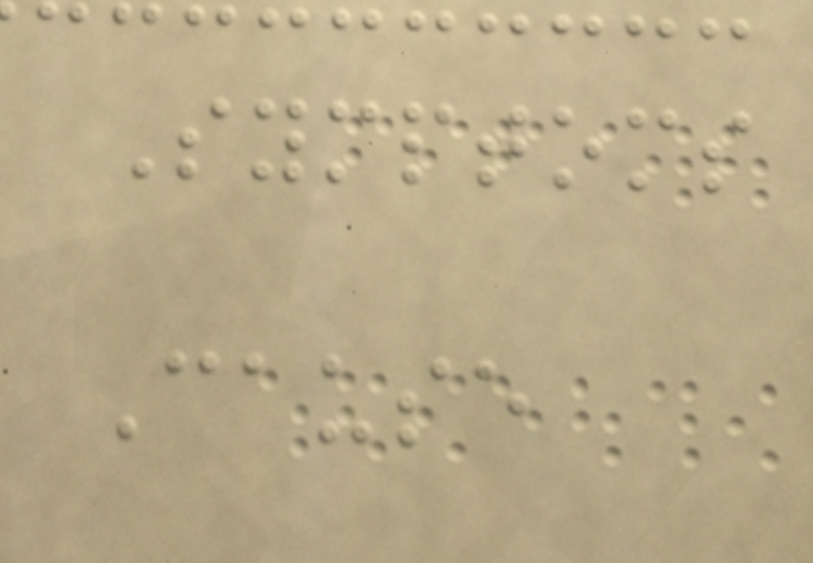Symptoms
Cause
